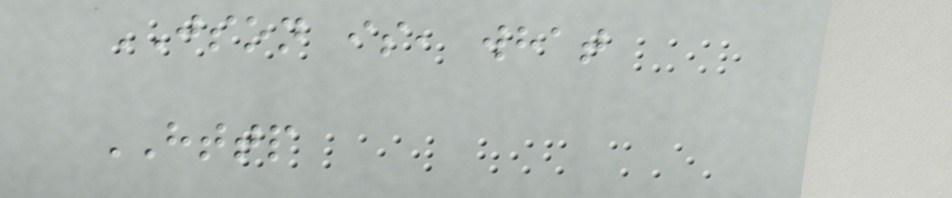JSON is, what
HTTP
